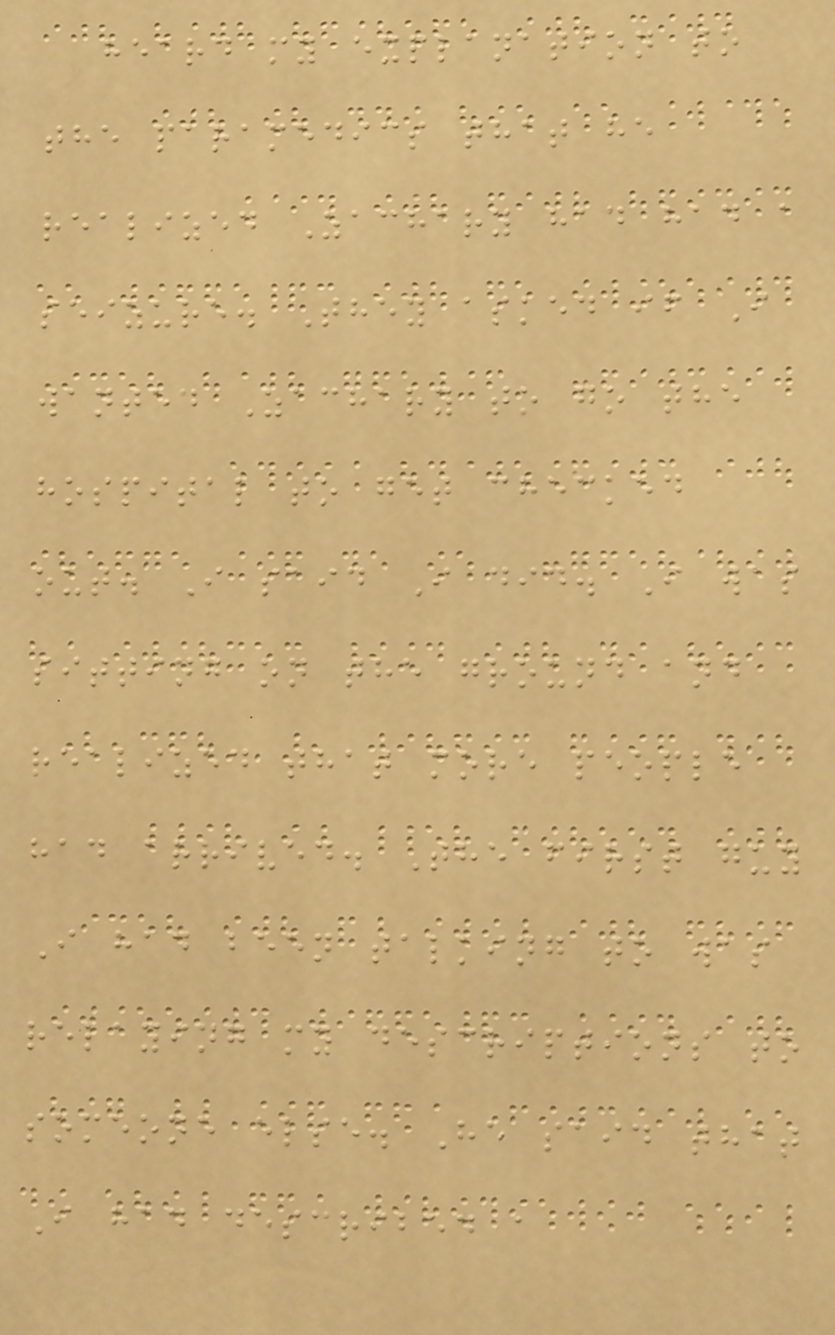heard my explanation to
the paramedics that he
realized Zachary had had a
seizure. They asked if I
wanted Zachary to go the
hospital to get checked
out. I said I did. I was
sitting on the ground and
realized that more people
had arrived. The first guy
I had been talking to was
relaying my descriptions to
someone else. He said that
I had described a
